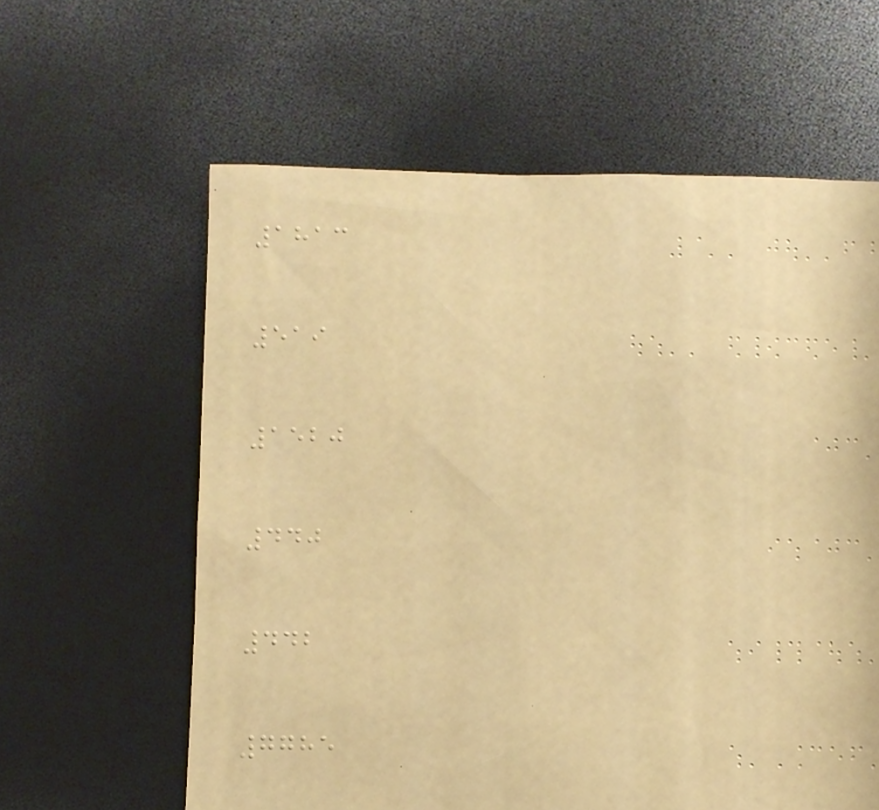1813
519
1520
440
442
7785
